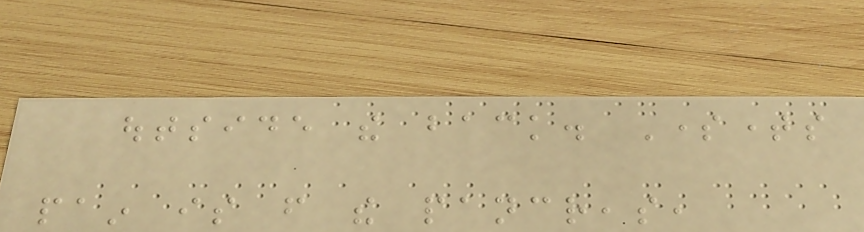outside the back. Sometimes
pain is from the pancreas,
